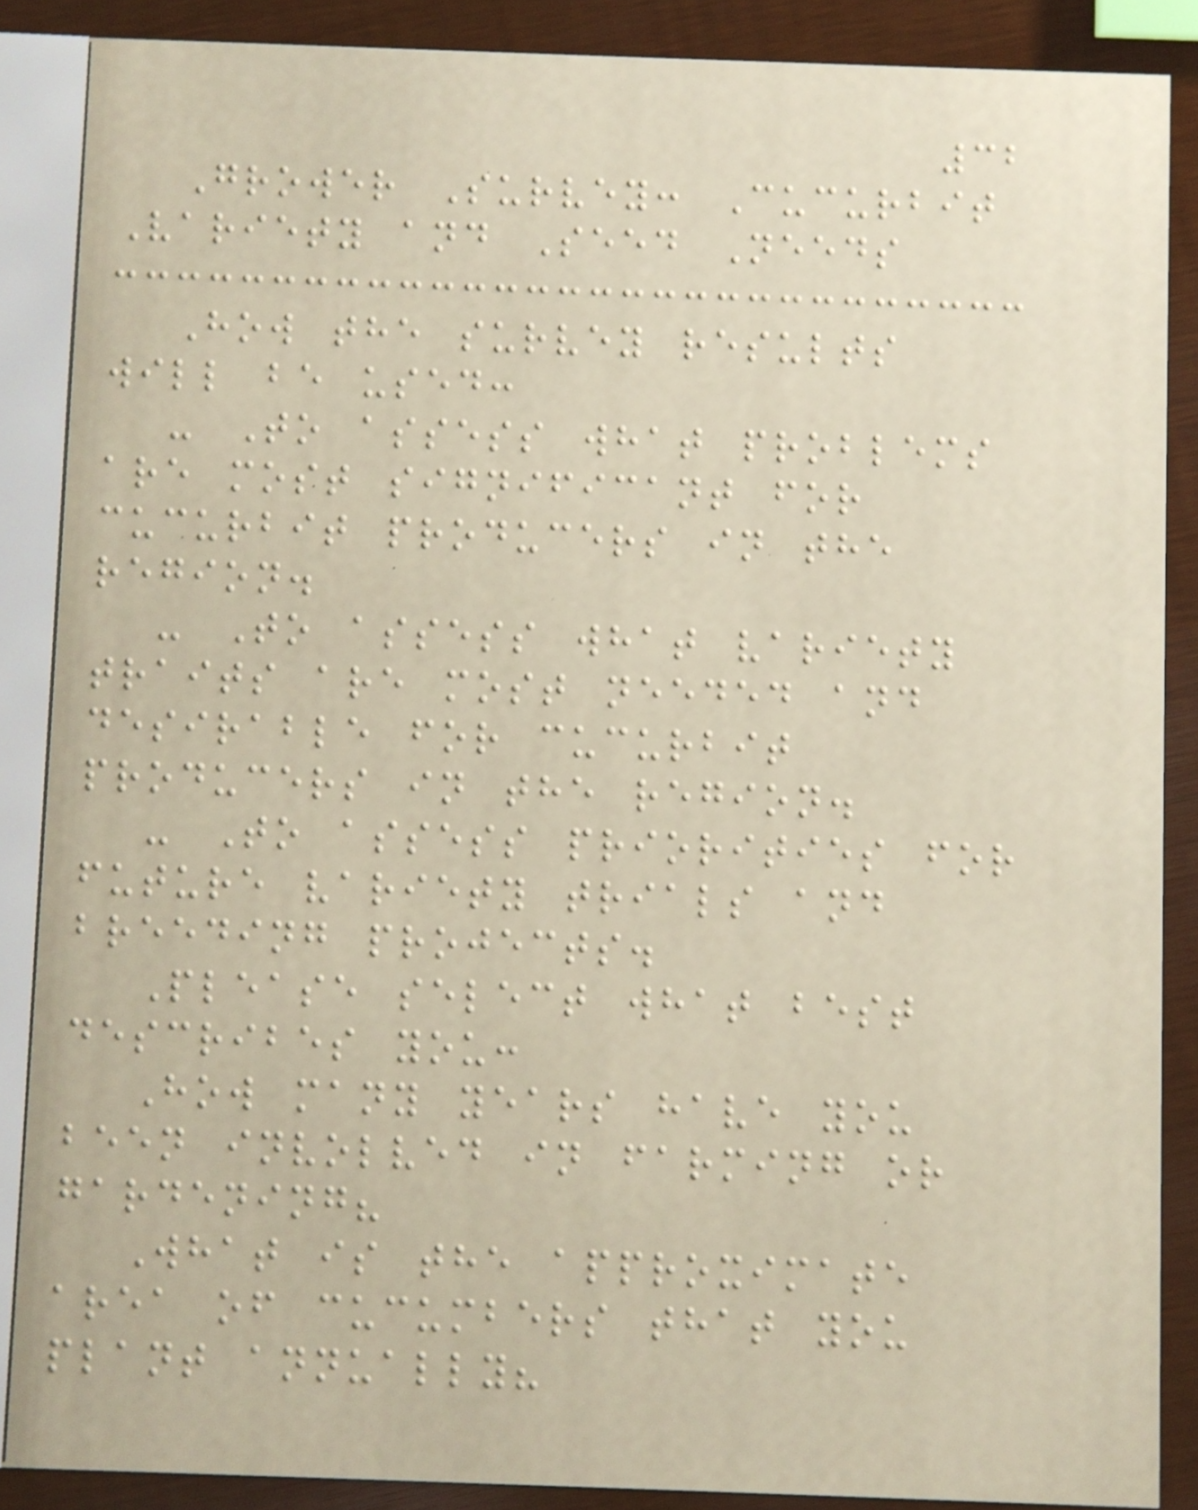32
Grower Survey: Cucurbit
Variety and Seed Needs
How the survey results
will be used:
- To assess what problems
are most significant for
cucurbit producers in the
region.
- To assess what variety
traits are most needed and
desirable for cucurbit
producers in the region.
- To assess priorities for
future variety trials and
breeding projects.
Please select what best
describes you:
How many years have you
been involved in farming or
gardening?
What is the approximate
area of cucumbers that you
plant annually?
